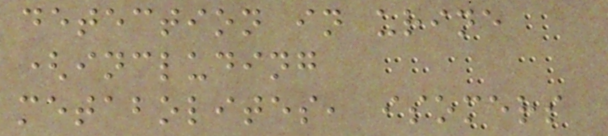detection in urine
(including
metabolites, isomers
